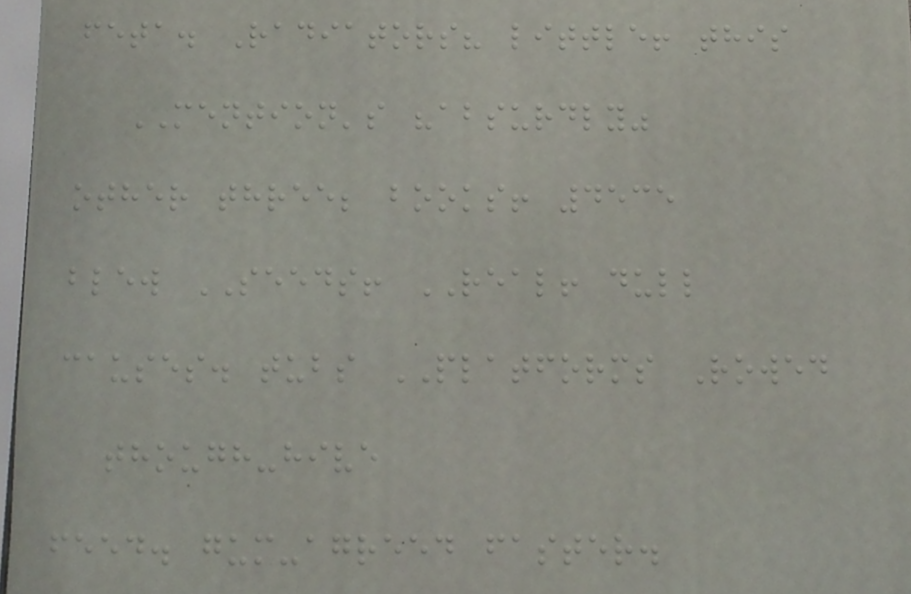feta. Radiators? little! this
MENTION's "absurdly"
other three; books! 4535
blew SEEDS! REAL! dull
causes. tubs PLATFORMS Rowed
though-hive
feed. gum-agreed faster.
